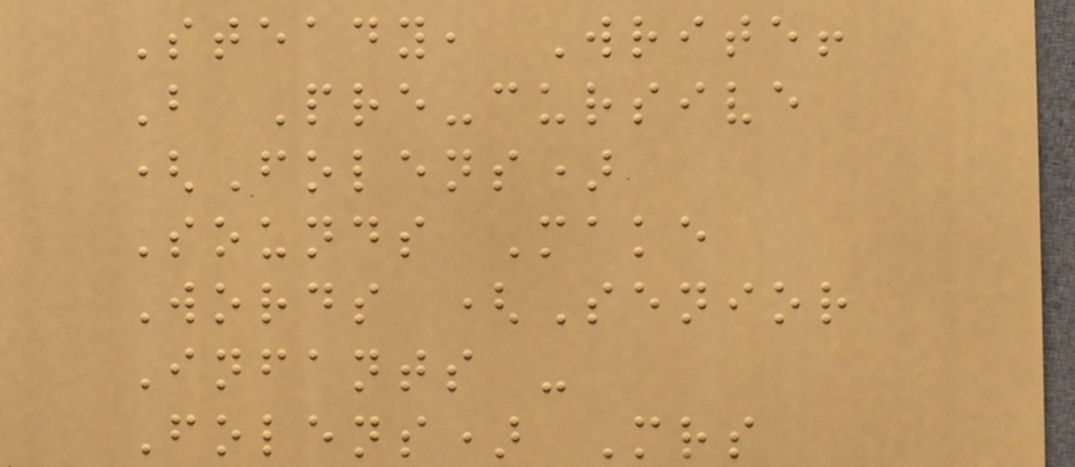Steady, Write!
B Pre-cursive
(Folens)
Sounds Make
Words (Senior
Infants -
Folens) Mrs
